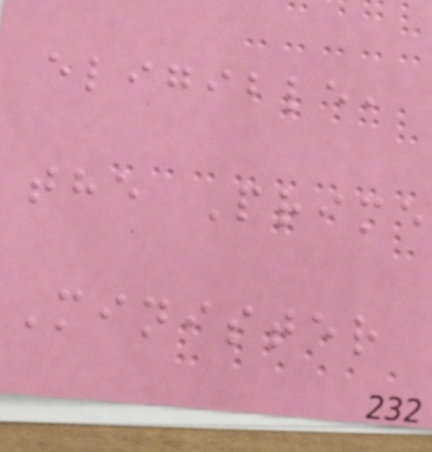eligible,
the Prime
Minister
